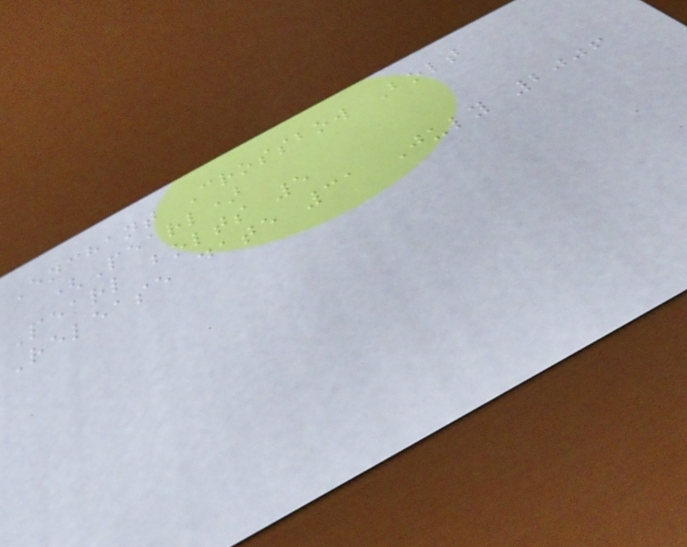Enchant Crossbow Bolt
(Pearl)
Pearl bolts 5
Release date 31 July 2006
